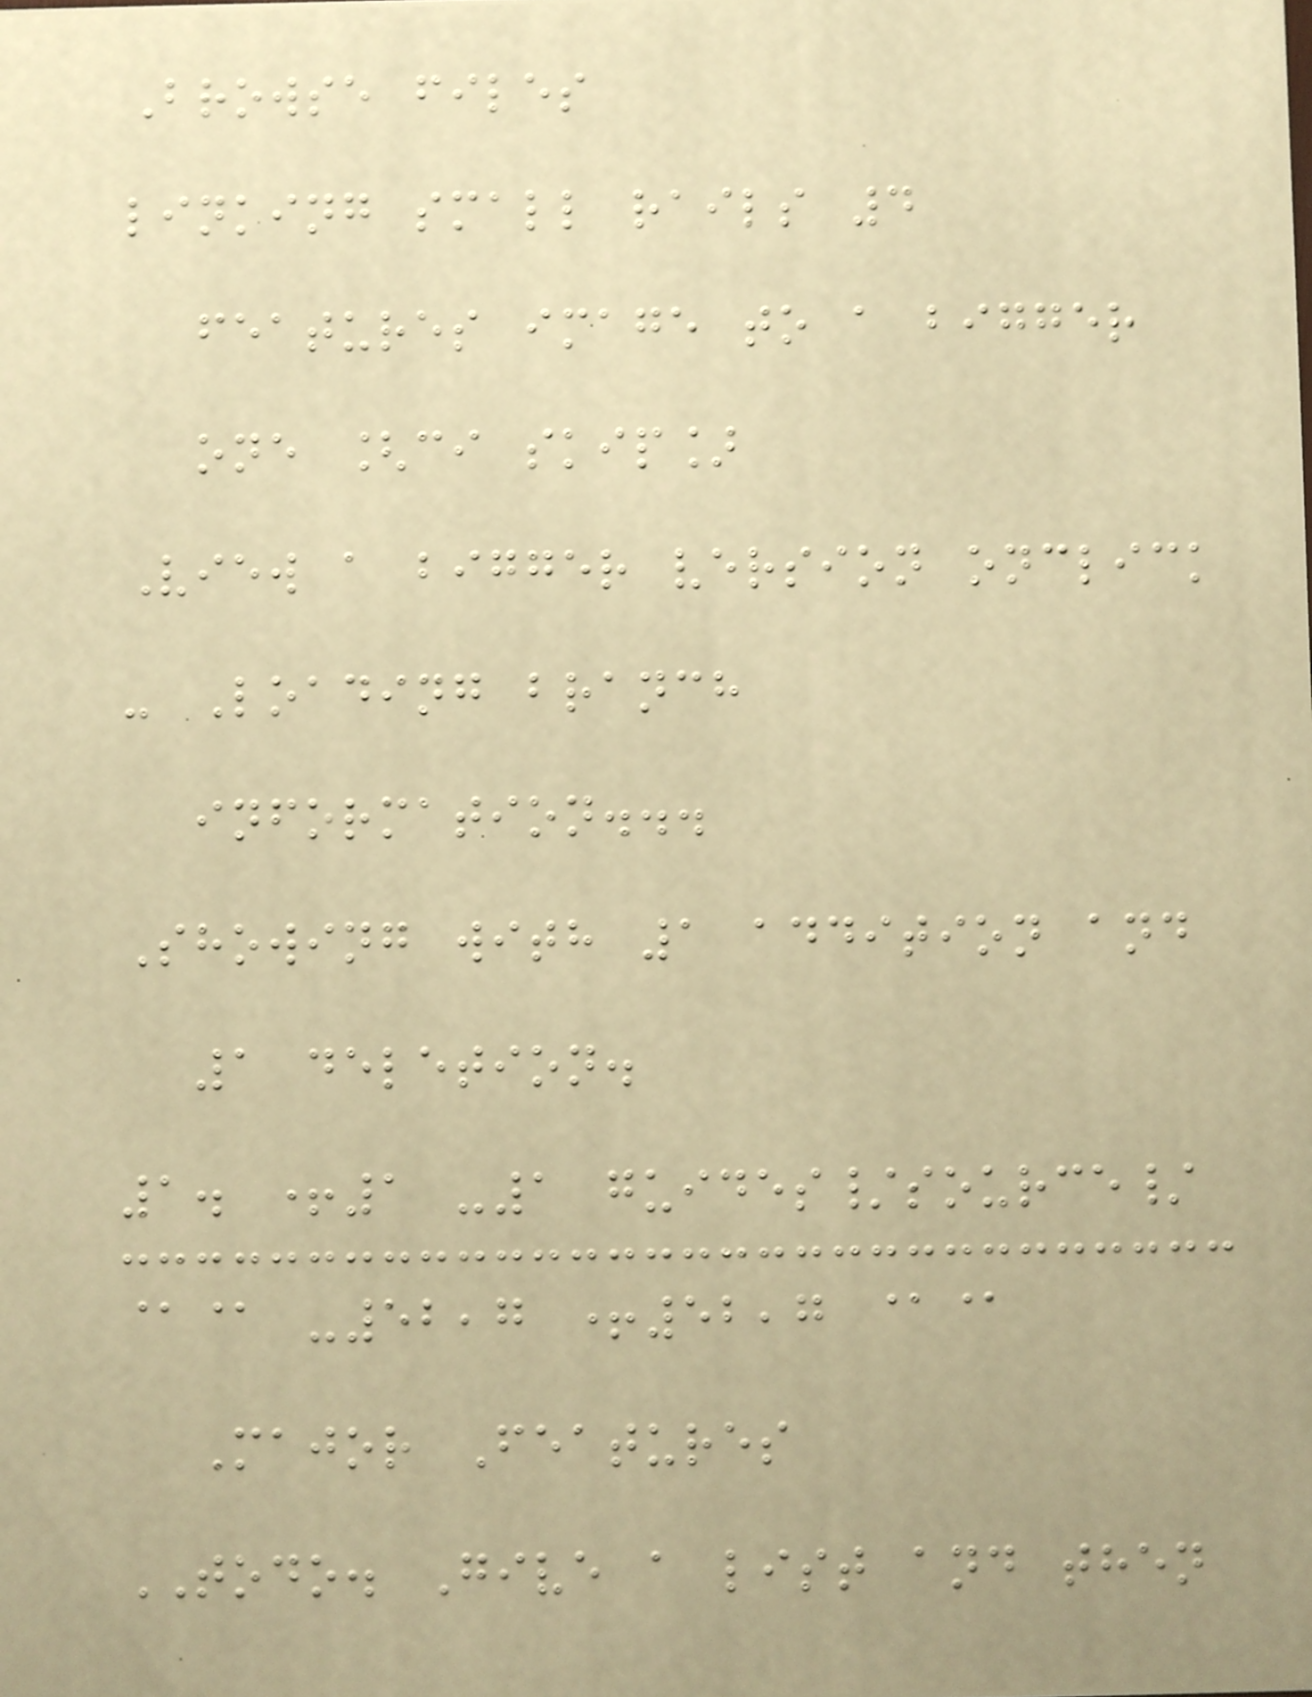Browse files
linking small rails 4
features image to a bigger
one [ci skip]
View a bigger version onclick
- Loading branch
information...
Showing with 1 addition and
1 deletion.
1. +1 -1 guides/source/
@@ -52,7 +52,7 @@
Major Features
TODO. Give a list and then
